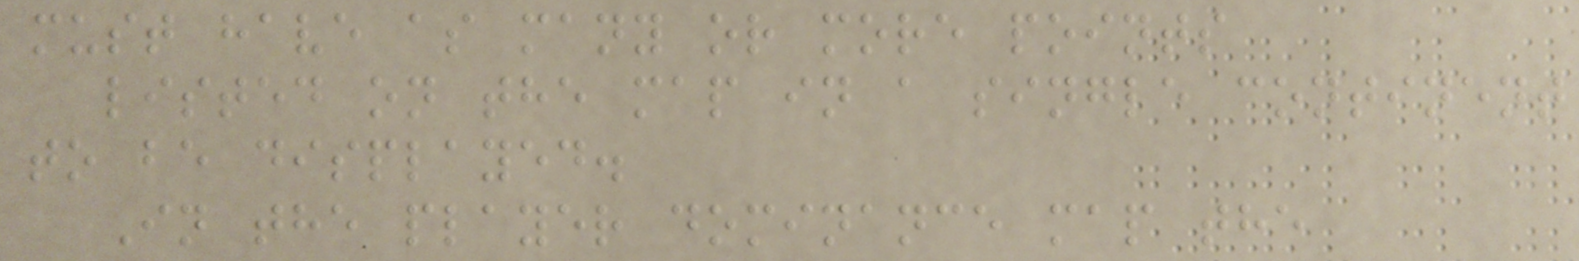must have as many or more points
listed on the map in a single continent
to be displayed.
In the player dominance map the
